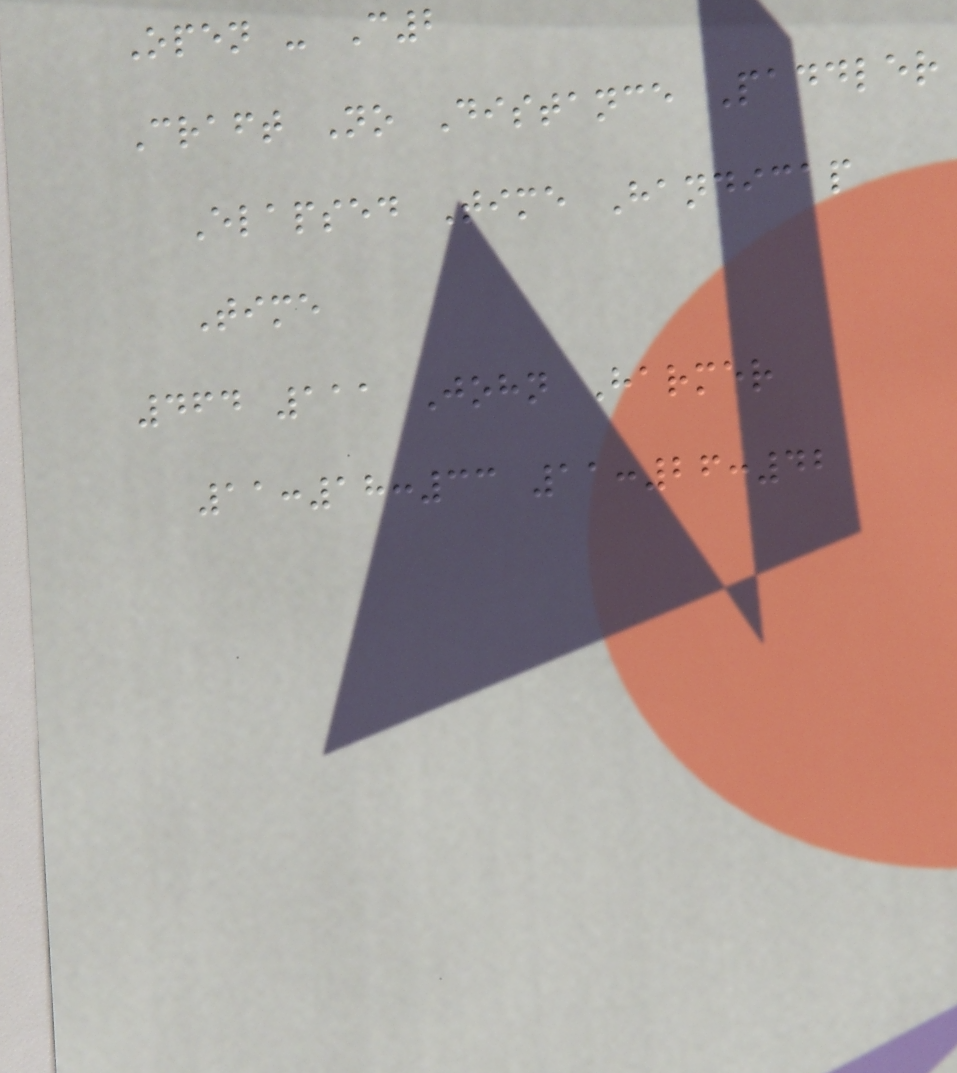Open - C2
Craft No Distance Paddler
Elapsed Time Handicap
Time
464 111 John Harmer
11:18:33 11:26:42
